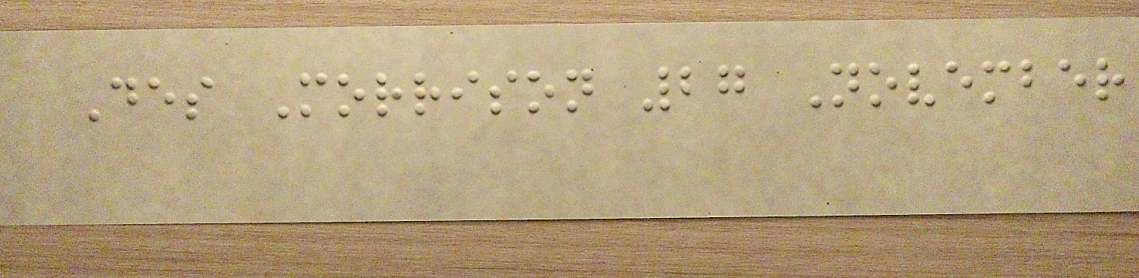Des Morrison 27 November
